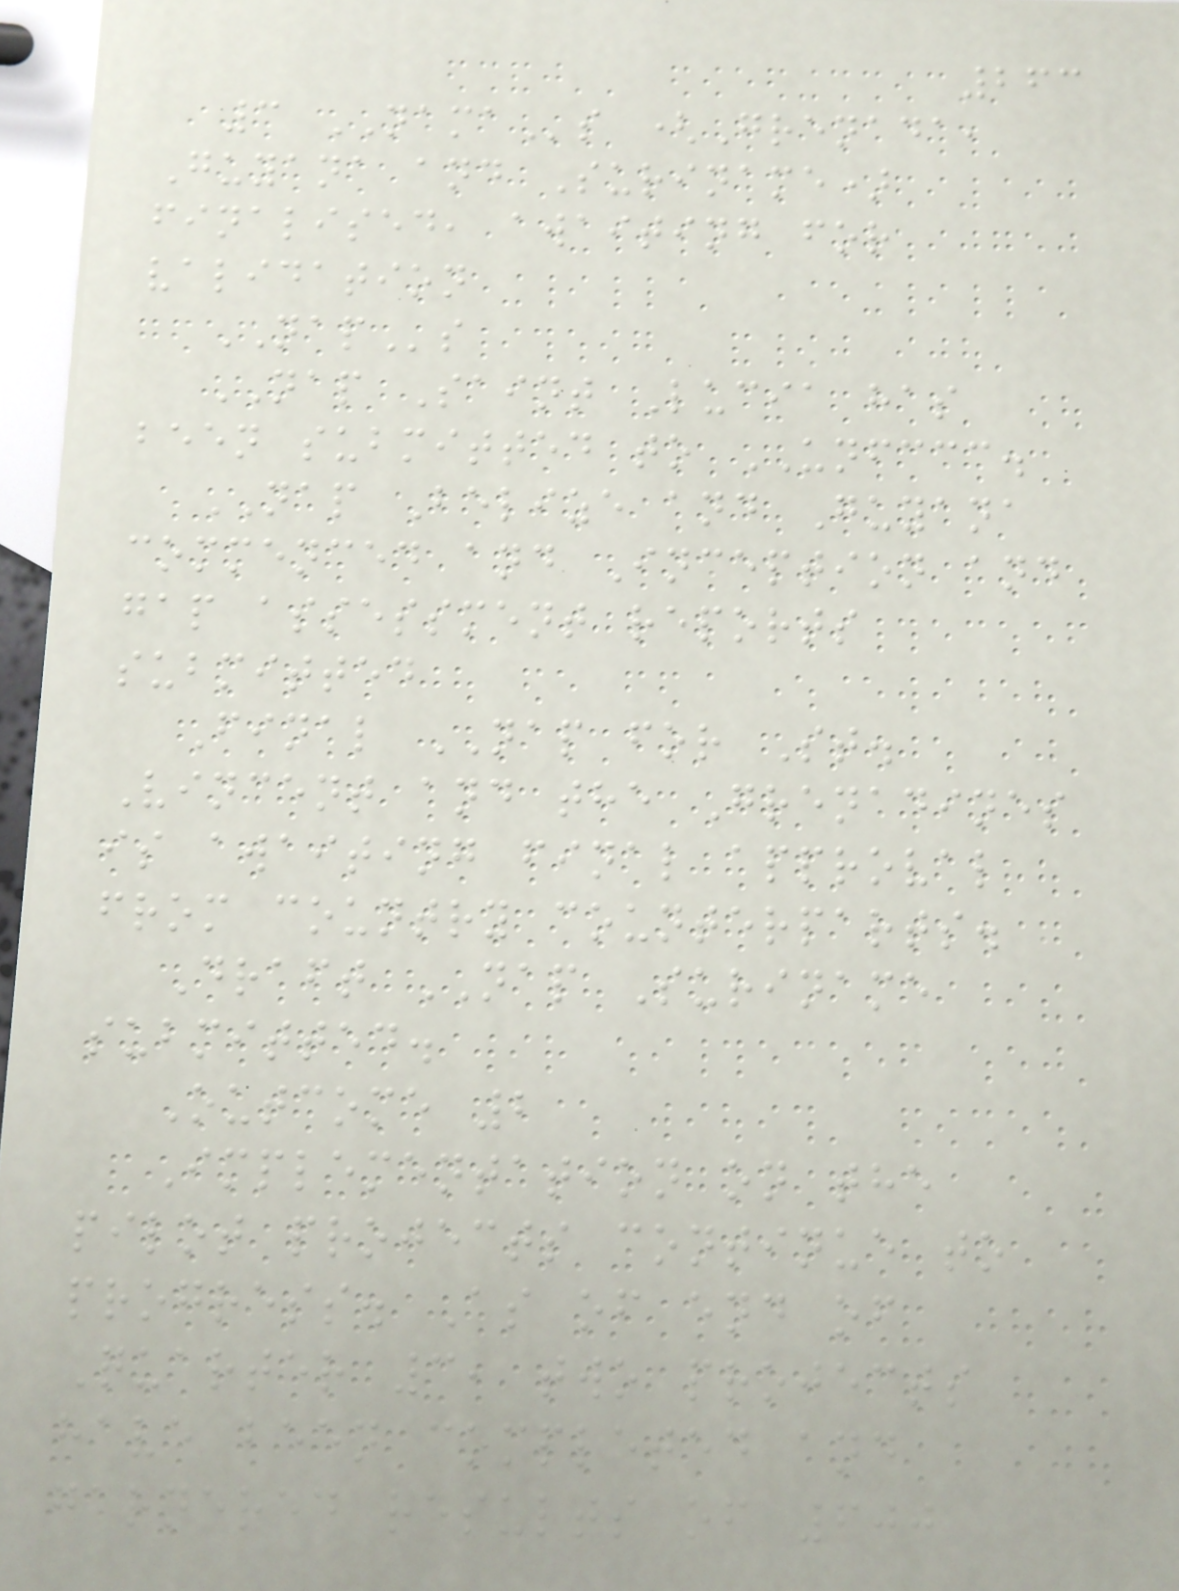263
3 NAMAs (Grenada,
Guyana and Suriname)
finalised, awaiting for
validation
NAPs
NAP Saint Lucia has
been submitted to UNFCCC.
NAP Belize and Guyana
commenced and Inception and
gap assessment reports
submitted
Final NAP for St.
Vincent and the Grenadines
is awaiting final approval
from country counterparts.
Draft NAP Suriname
submitted.
Outcome 2
Implementation on the
pilot projects continue to
progress. As of end of
Quarter 3, two projects
have been completed and
garnered results of 600
